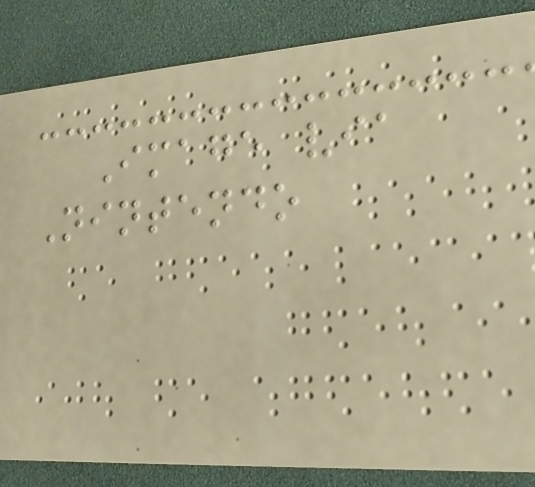Image via
Nintendo
